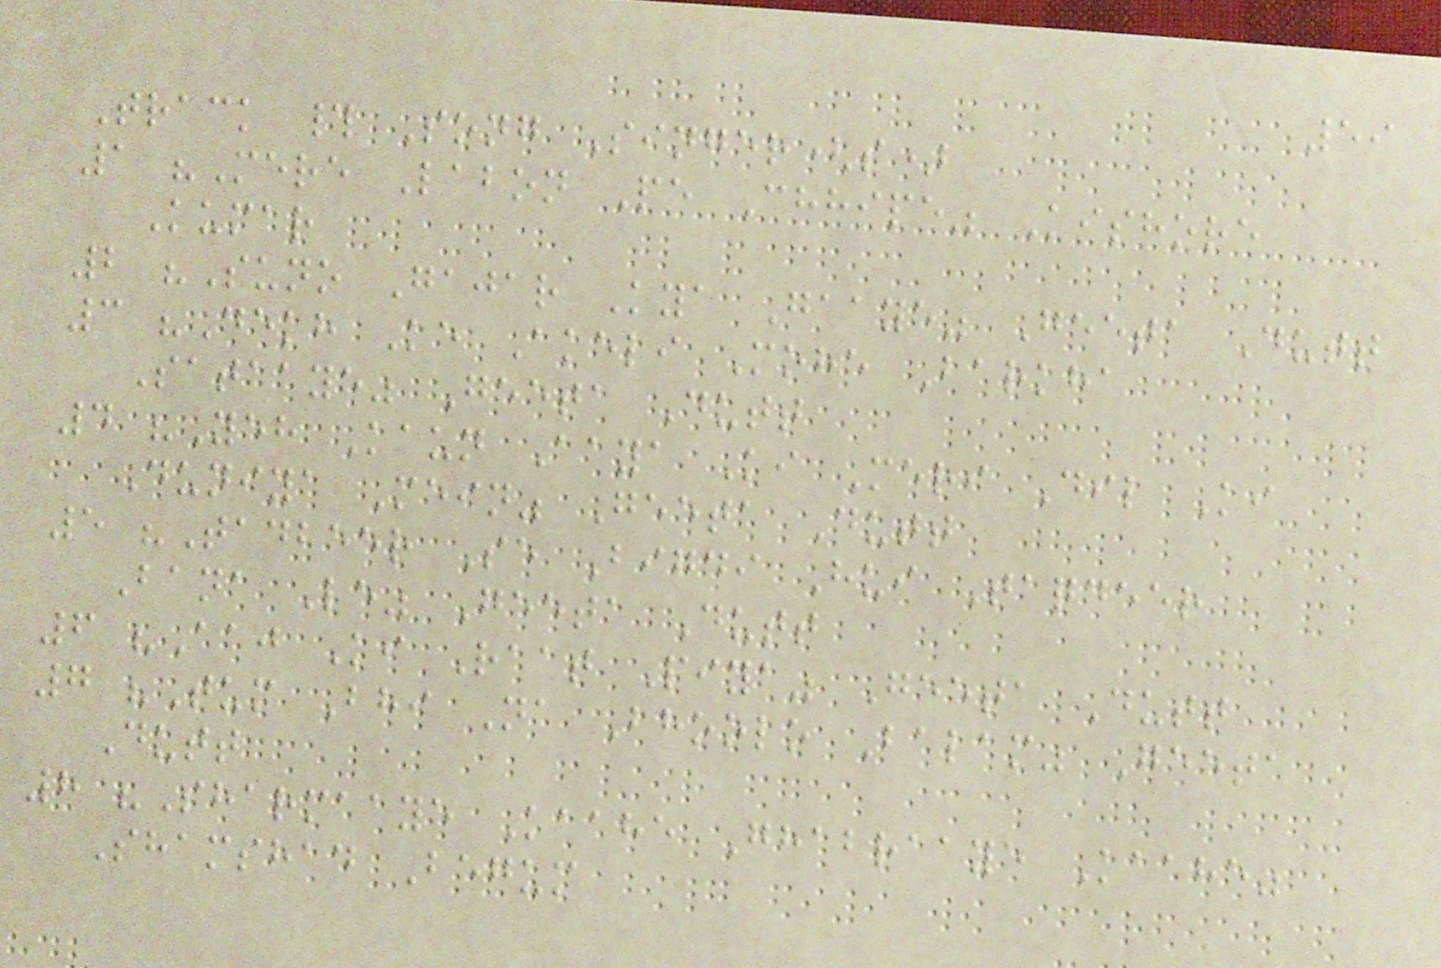59
Track # Song Singer(s)
1 "Mere Labon Pe Chhipe" Kishore
Kumar
2 "Suno Gajar Kya Gaaye" Geeta Dutt
3 "Dekh Ke Akeli Mohe Barkha
Sataaye" Geeta Dutt
4 "Yeh Kaun Aaya Ki Meri Dil Ki
Duniya Mein" Geeta Dutt
5 "Tadbeer Se Bigdi Hui Taqdeer
Bana Le" Geeta Dutt
6 "Aaj Ki Raat Piya" Geeta Dutt
7 "Tum Bhi Na Bhoolo Balam" Geeta
Dutt
8 "Sharmaaye Kaahe Ghabraaye Kaahe"
Shamshad Begum
